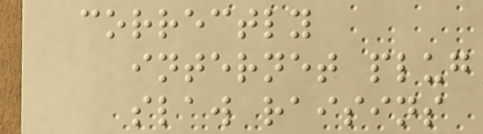correctly
internet plug
slaw raisins
